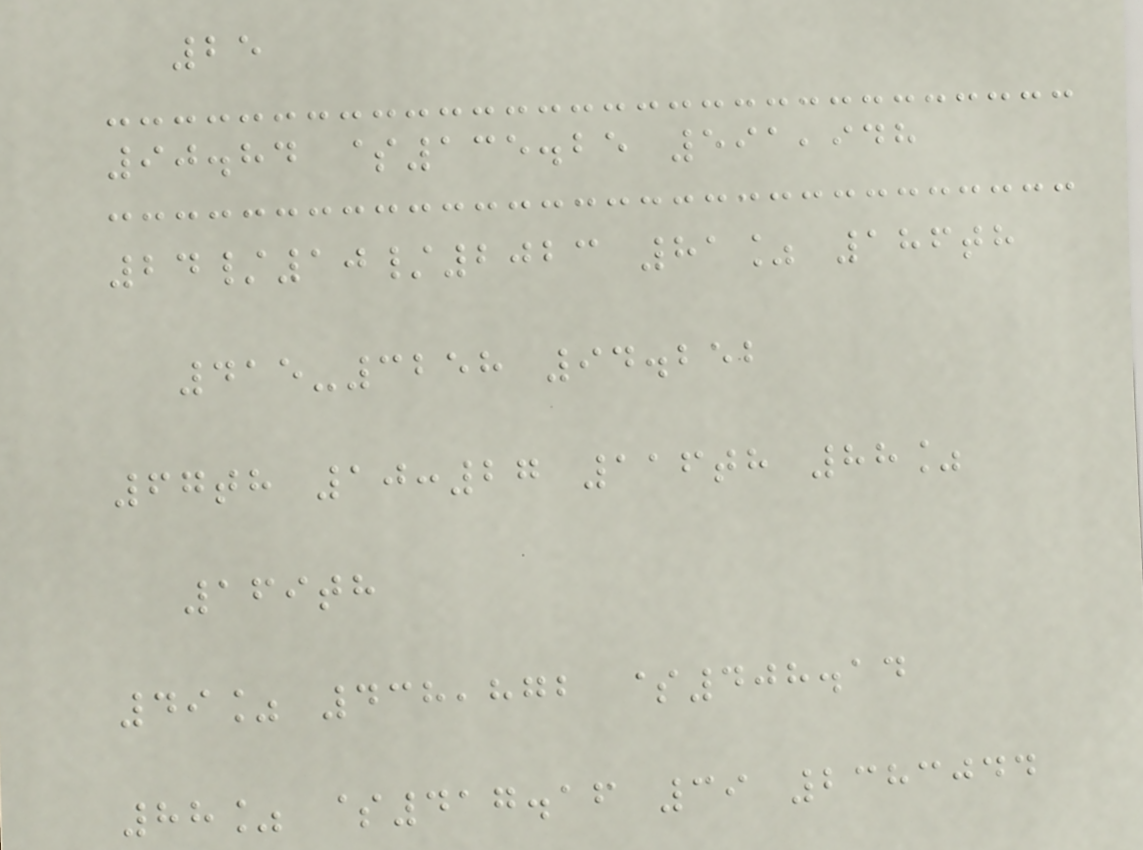25
90.84 $135.25 591,948
24/10/2023 81% 186th
415-3258 94.252
67th 10:27 116th 88%
169th
49% 438,872 $408.14
88% $417.16 39 2383044
